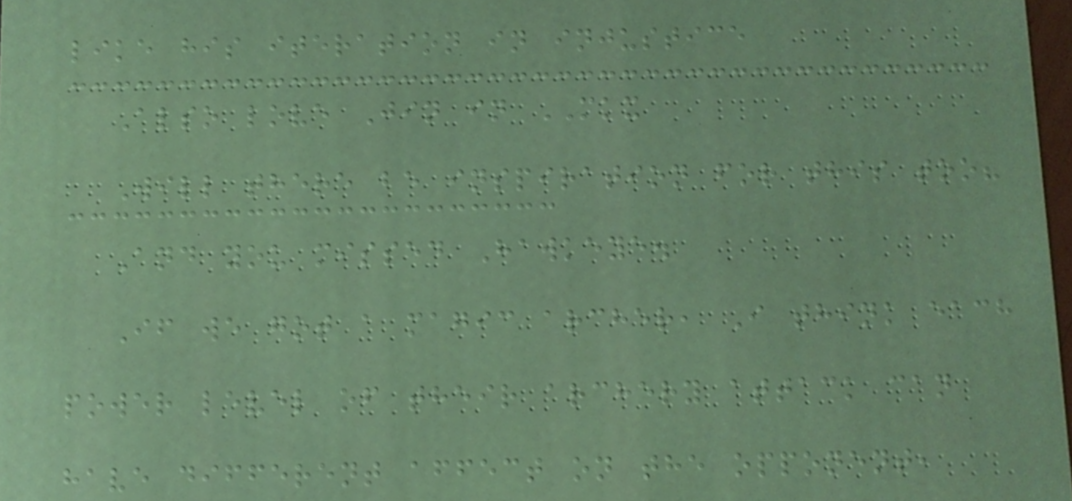like his iteration in injustice
Also love Jin in MKX
Will there be inspiration for this too?
And you missed Hawkeye.
If we got a magic archer, I think each
power level of their archery attack can
have different affect on the opponent,
